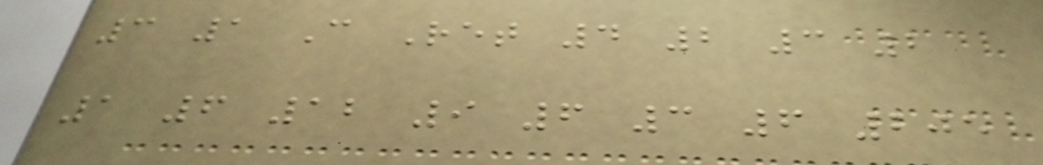3 1 C Ret 4 2 3 2
1 6 12 9 6 3 6 205
